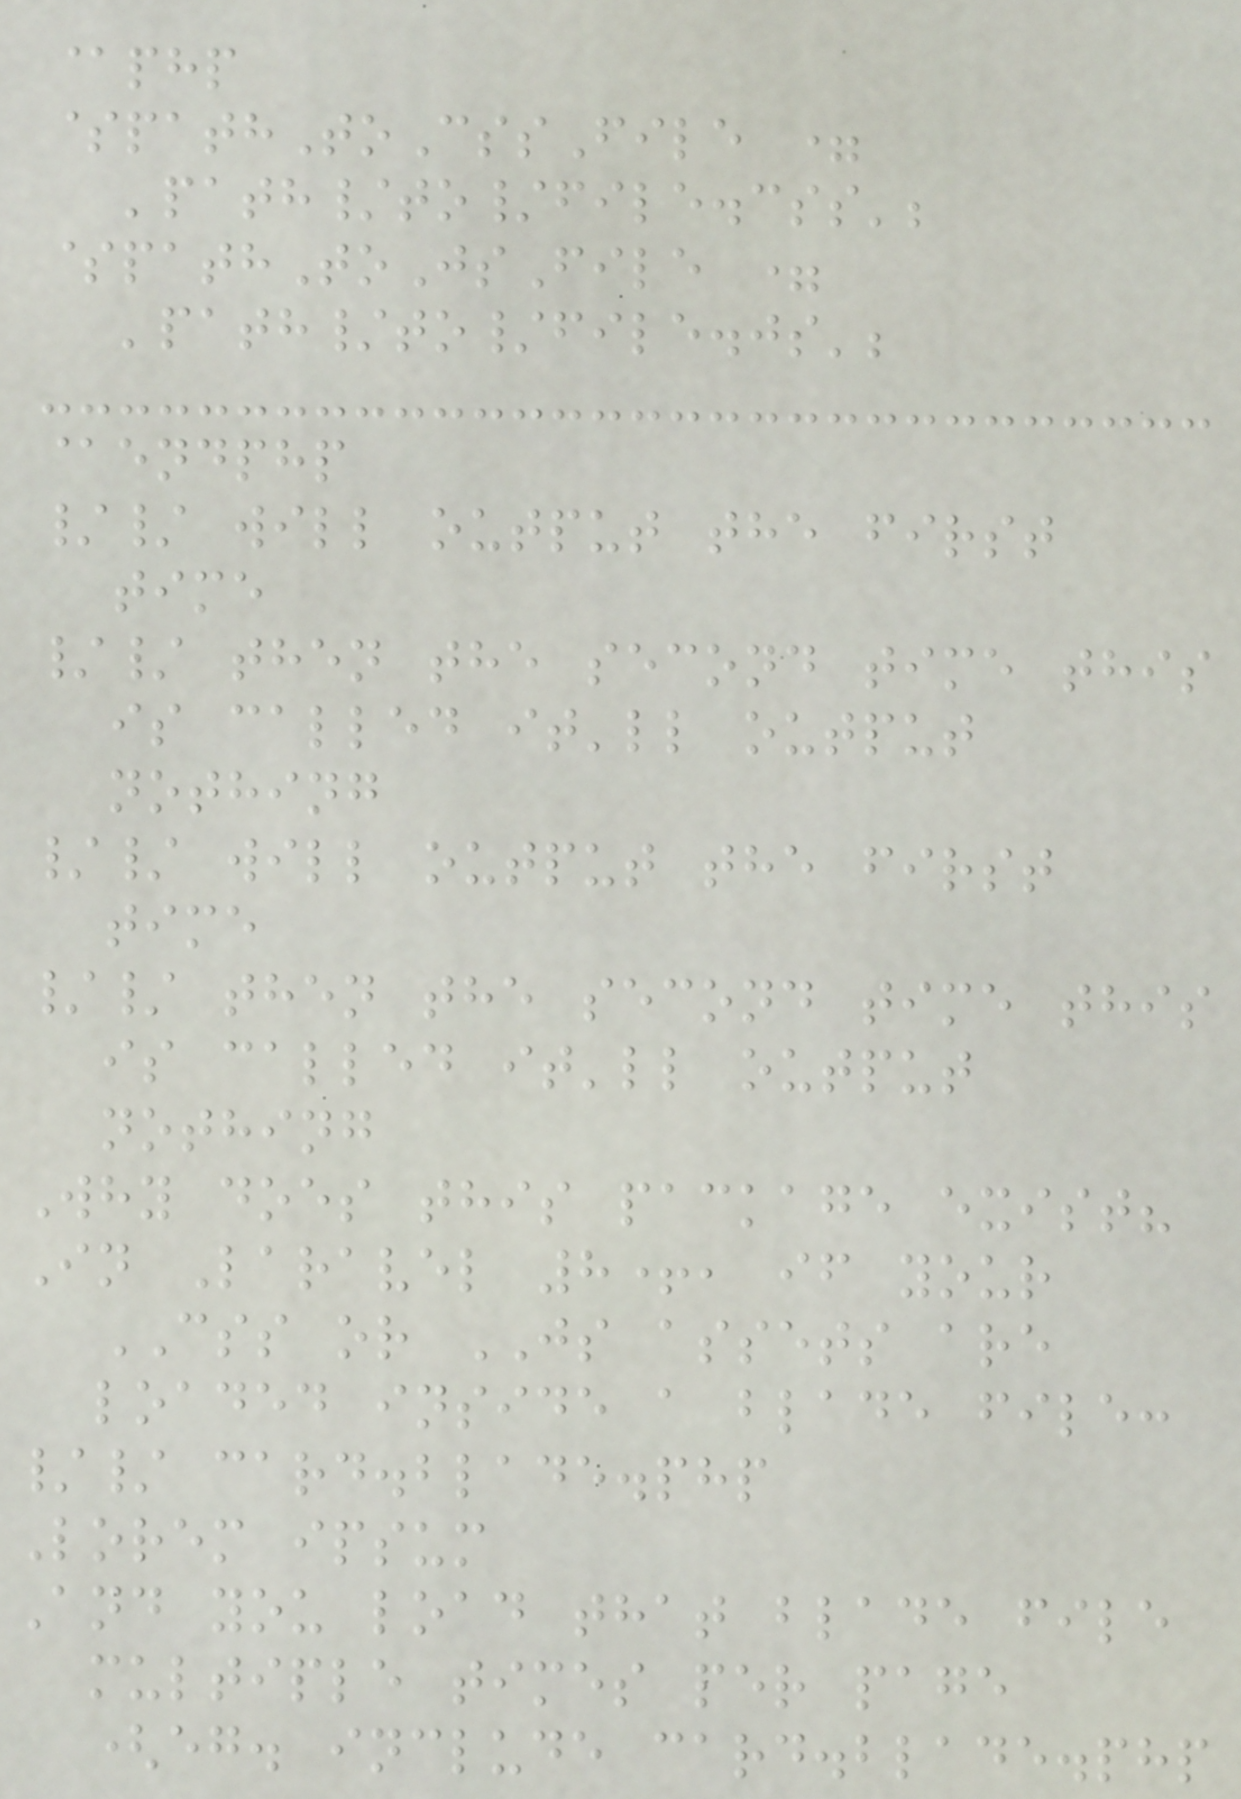@php
$pathToCssFile =
'path/to/file.css';
$pathToJsFile =
'path/to/file.js';
@endphp
// will output the first
time
// then the second time this
is called it'll output
nothing
// will output the first
time
// then the second time this
is called it'll output
nothing
Why does this package exist?
In Laravel 8+, if your
CSS or JS assets are
loaded inside a blade file:
// card.blade.php
Lorem ipsum
And you load that blade file
multiple times per page
(eg. include card.blade.php
